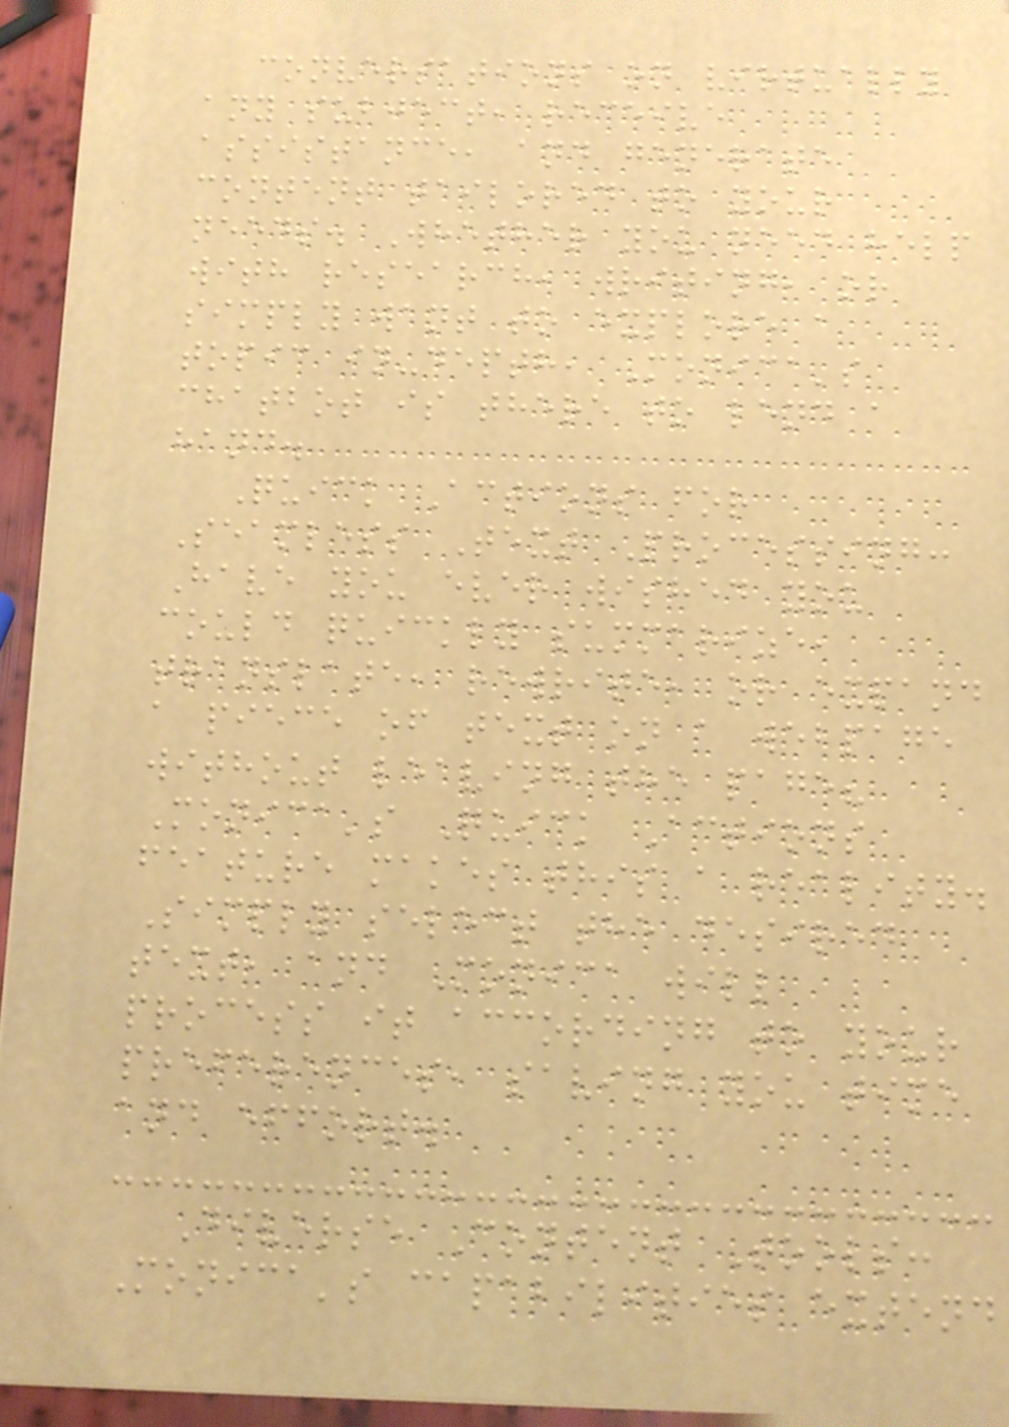conversations on virtually
any subject, receive
assistance, and generate
content tailored to your
needs. Whether you need help
with research, writing, or
simply want to explore a
topic in-depth, Monica's
chatbot is there to lend a
hand.
Quick Actions for
Seamless Text Processing:
Have you ever wished you
could quickly summarize,
translate, rewrite, or expand
a piece of text on a webpage
without leaving the page?
Monica's Quick Actions
feature makes this a reality.
Simply select the desired
text, and Monica will
process it according to your
preferences, saving you time
and effort.
Diverse Content Tools:
Monica's capabilities extend
